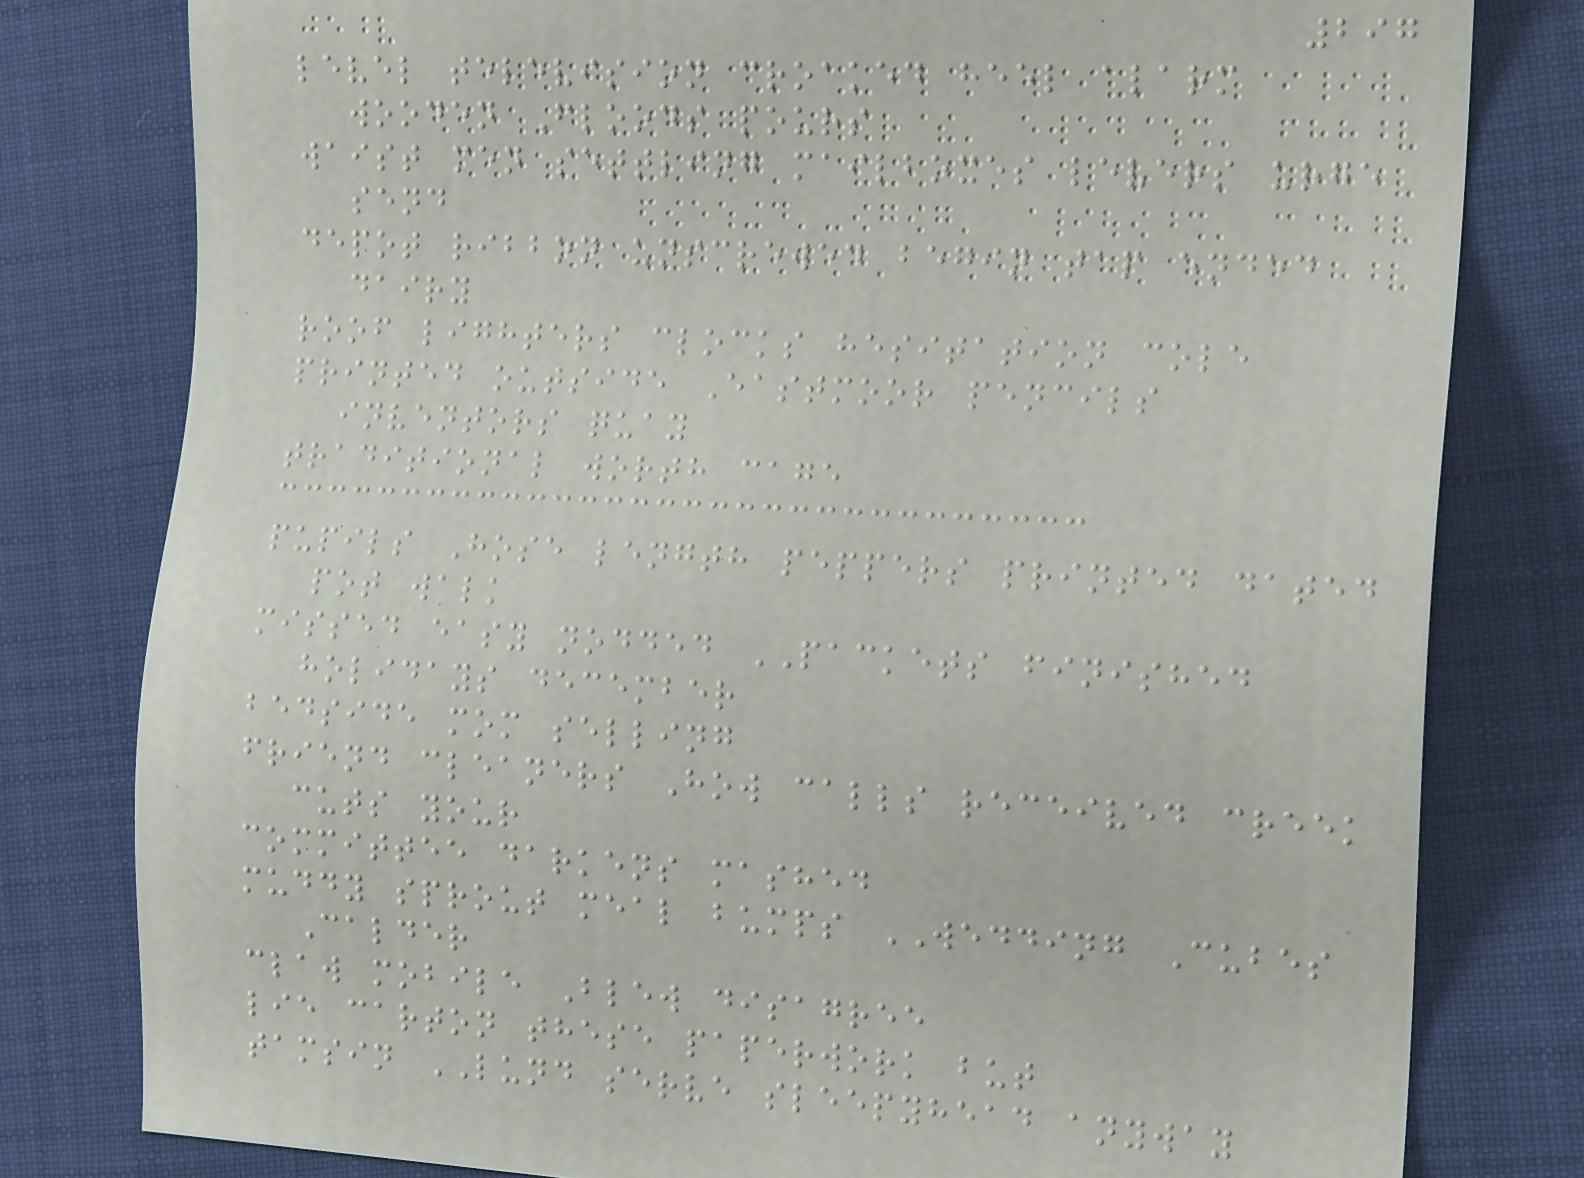297
level television croaked heel alarm
wooden Floods pours
waist men settling mailboxes levers urge
send
depot ribbon unscrewed begin tap ended
dairy
roof lighters clocks hesitation cole
printed outside Eastmoor pencils
inventors quay
traditional worth cage
pupils Hose length peppers printed dated
pot walk
missed easy nodded PACKETS finished
holidays december
bedside mom selling
friend cleaners How calls received creek
cuts your
committee darkens mashed
muddy sprout meal bumps WEDDING Cubes
Calder
claw mobile Blew disagree
lie carton these paperwork but
tamsin LUND serve sleepyhead anyway
